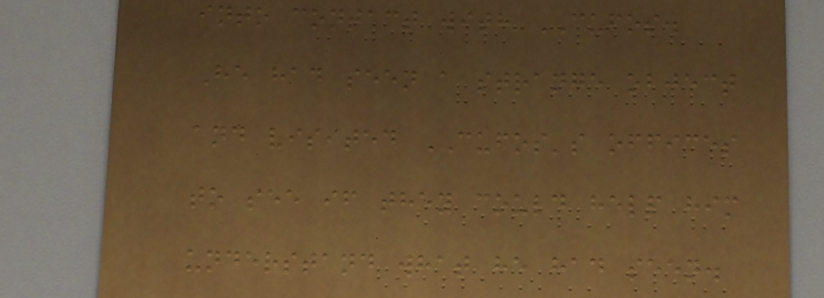into contact with CUFOS.
He had seen a strange object
and visited CUFOS's offices
to see if they could help him
understand what he had seen.
